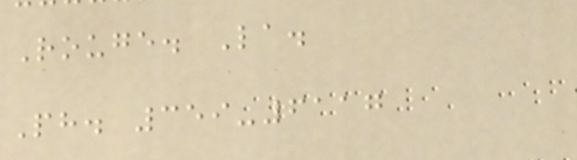Rouge. La.
Ph. 359-6117
